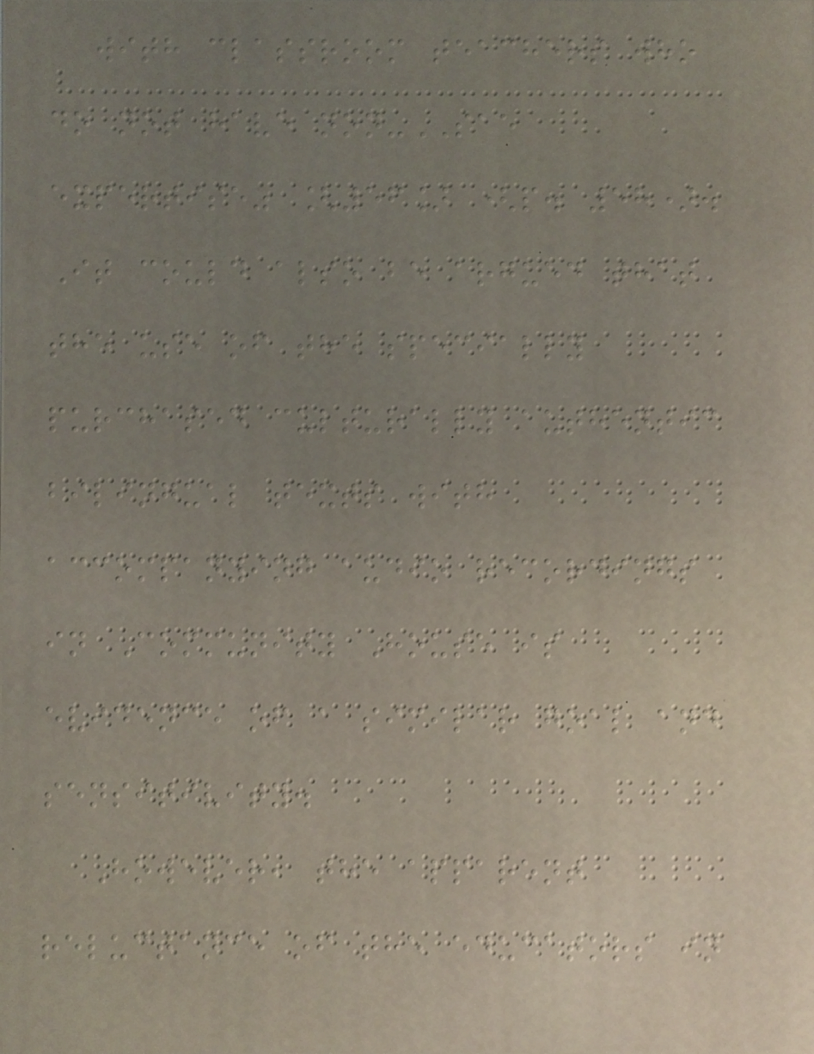with classroom teachers who
do not have non-SAE
expertise" [56] (p. 58).
It could also be argued that
the use of the specially
purchased culturally authentic
bilingual texts with
accompanying audio recordings
in Community House is
evidence of a similar goal and
sensitivity.
However, the apparent
reluctance of the educators in
